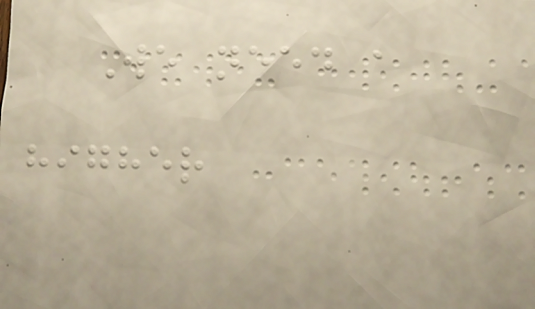We need a
higher
